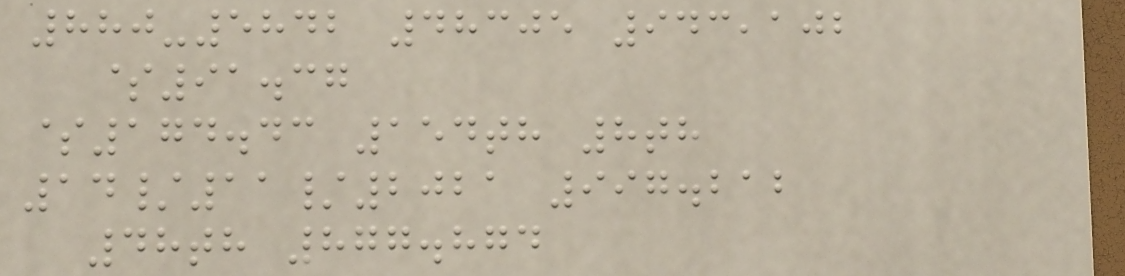880-5842 48305 943,102
$91.37
$174.43 154th 8th
14/11/2021 997.212
48th 877.874
